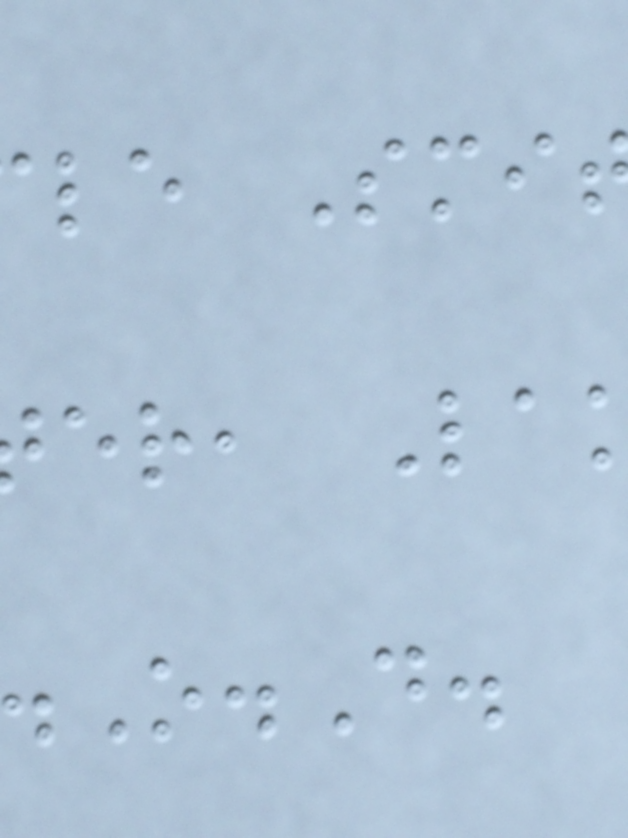le Smi
er, La
